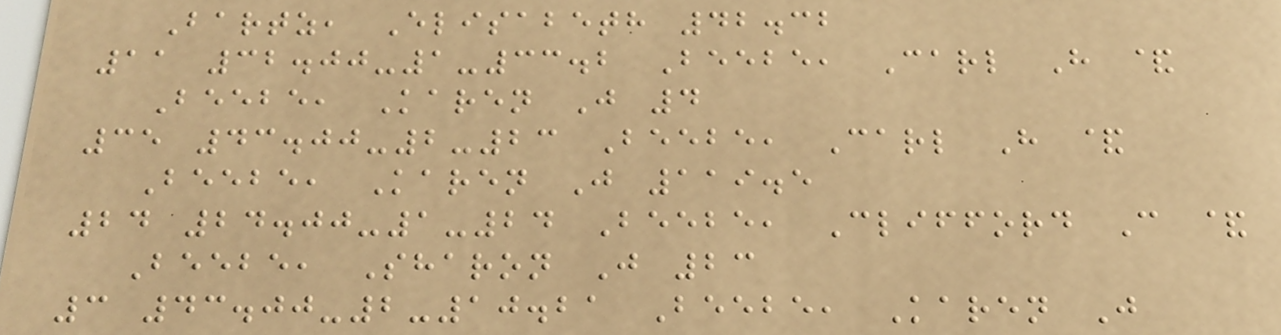Bartz, Elisabeth 42.32
11 32.00-1-33.2 Beebe, Carl H &
Beebe, Karen J 4
35 43.00-2-23 Beebe, Carl H &
Beebe, Karen J 119.5
24 24.00-1-24 Beebe, Clifford C &
Beebe, Sharon J 23
3 43.00-2-10.21 Beebe, Karen J
